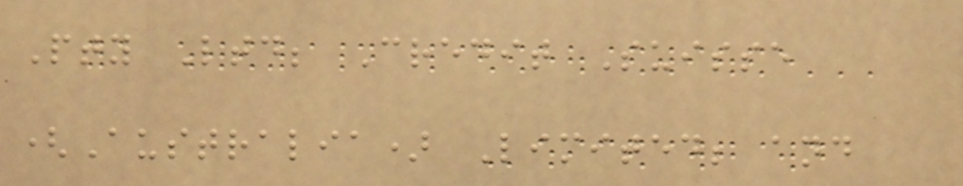Pty Ltd; Credit Suisse
(Australia) Limited; and
